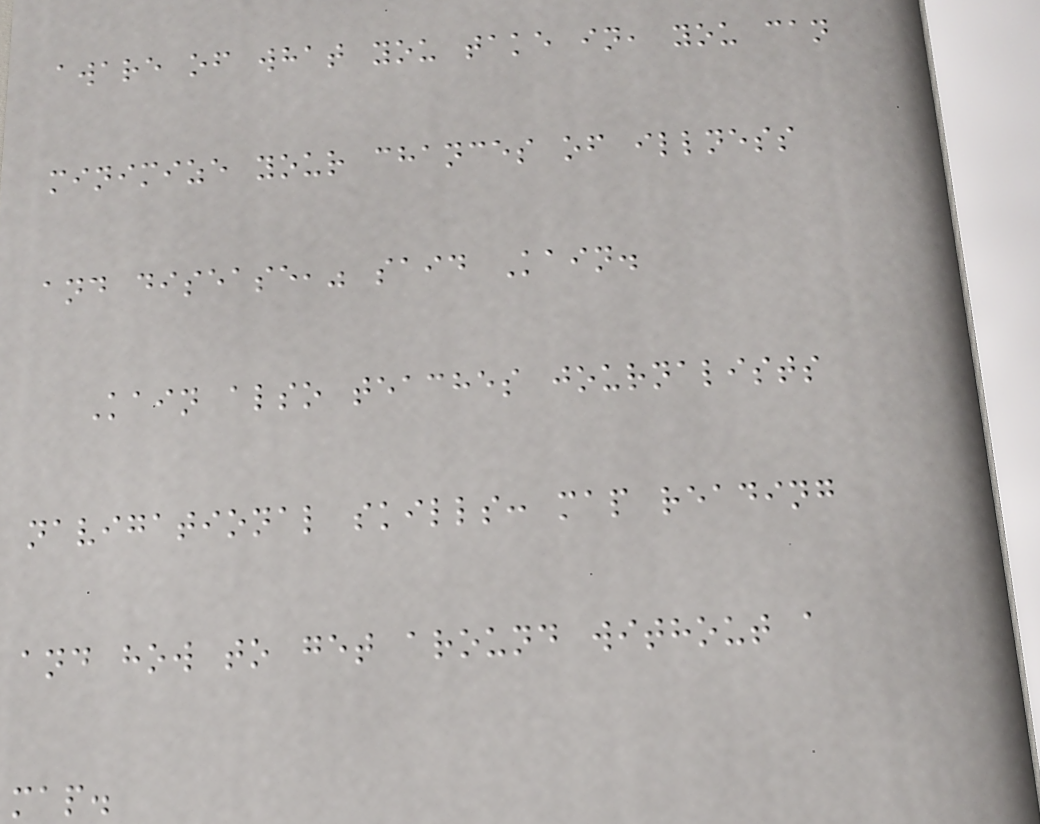aware of what you take in, you can
minimize your chances of illness
and disease," said Kain.
Kain also teaches journalists
navigational skills: map reading
and how to get around without a
map.
